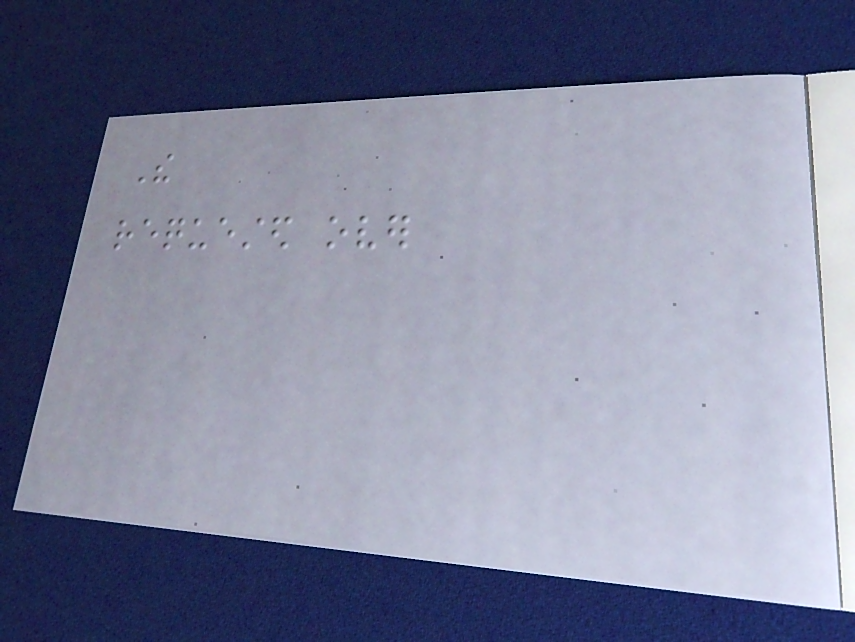The
requested over
